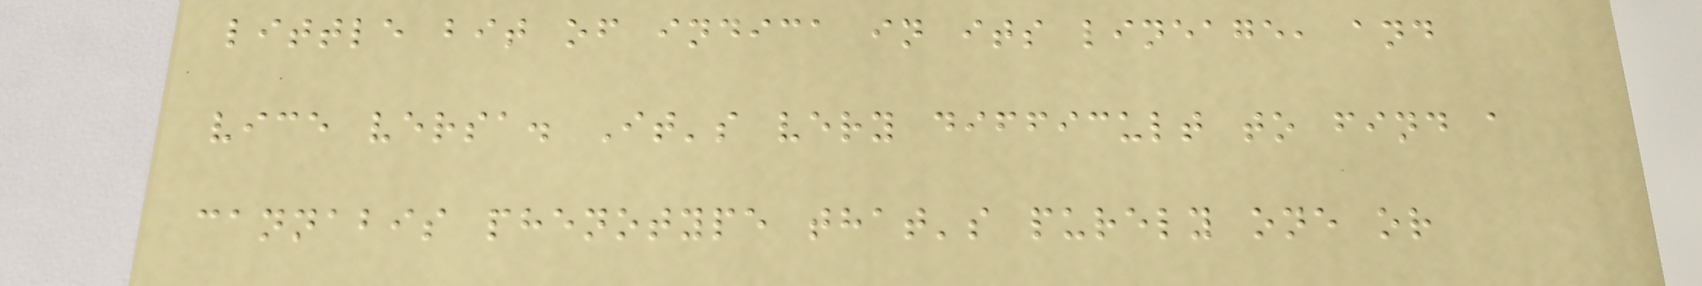little bit of indica in its lineage, and
vice versa. It's very difficult to find a
cannabis phenotype that's purely one or
